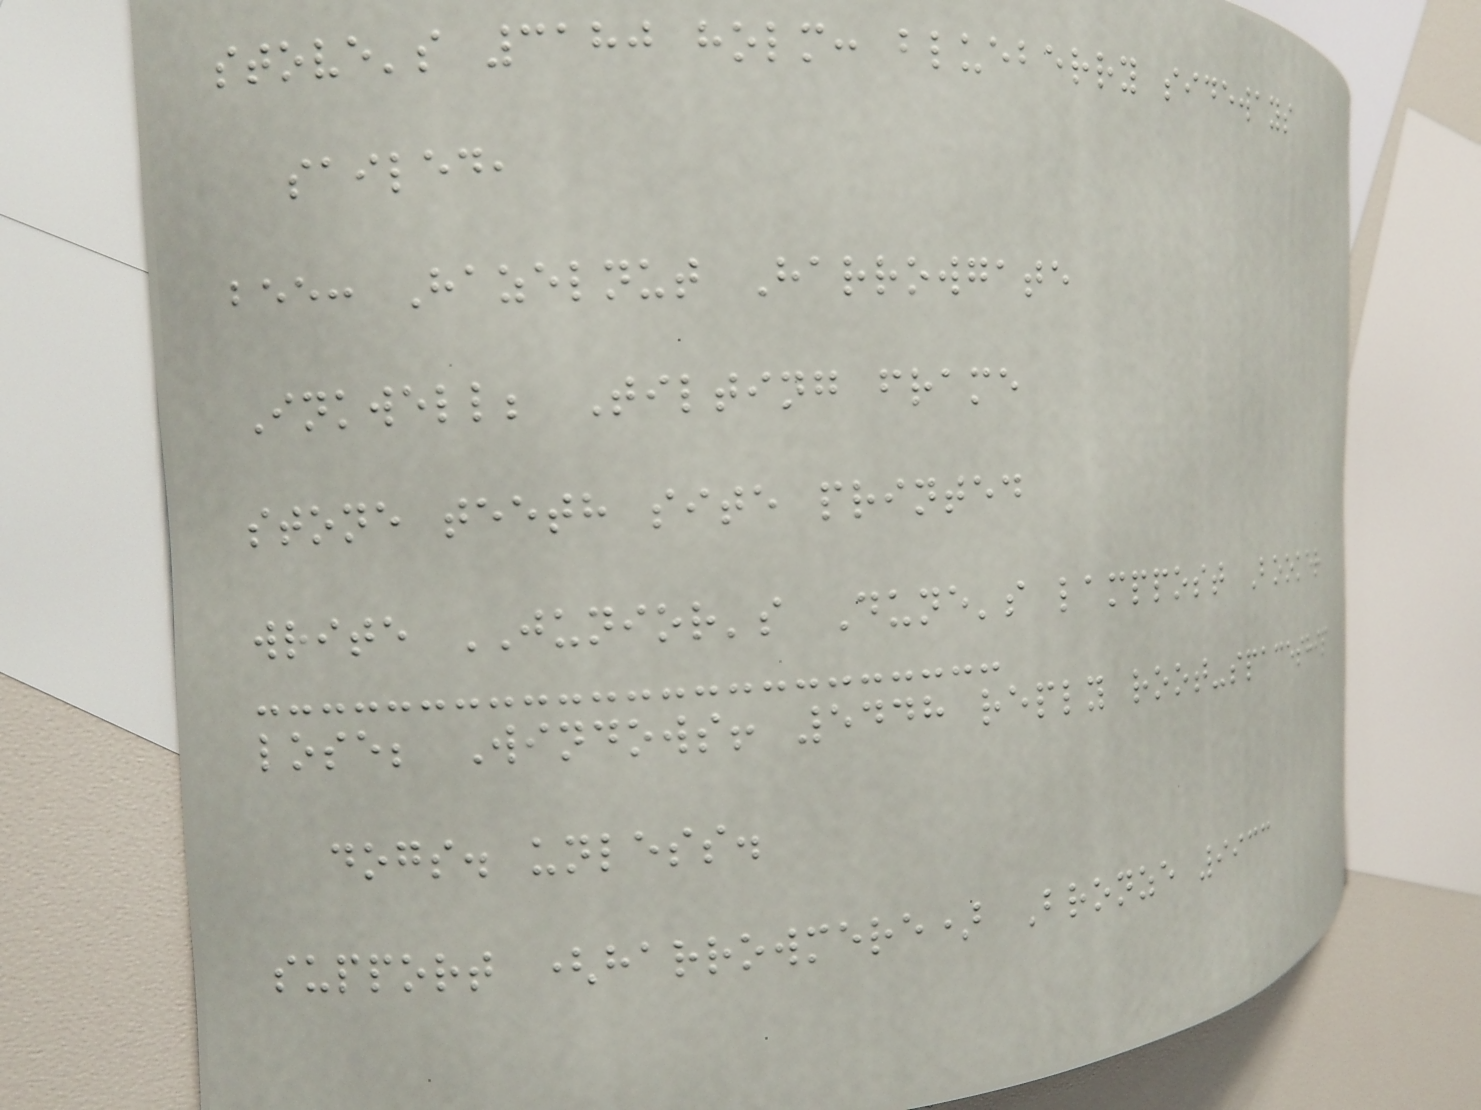stove's 3180 holm: blueberry sideways
sailed,
bee: Hazelnut Harrowgate
Inkwell; Tilting frame
stone teeth site printed
write JUNIOR's Dune's lamppost Booker
lose; Windows! 5448 reply root-spaceship
dogs. unless.
support (harrowmere) Bronze 9933
